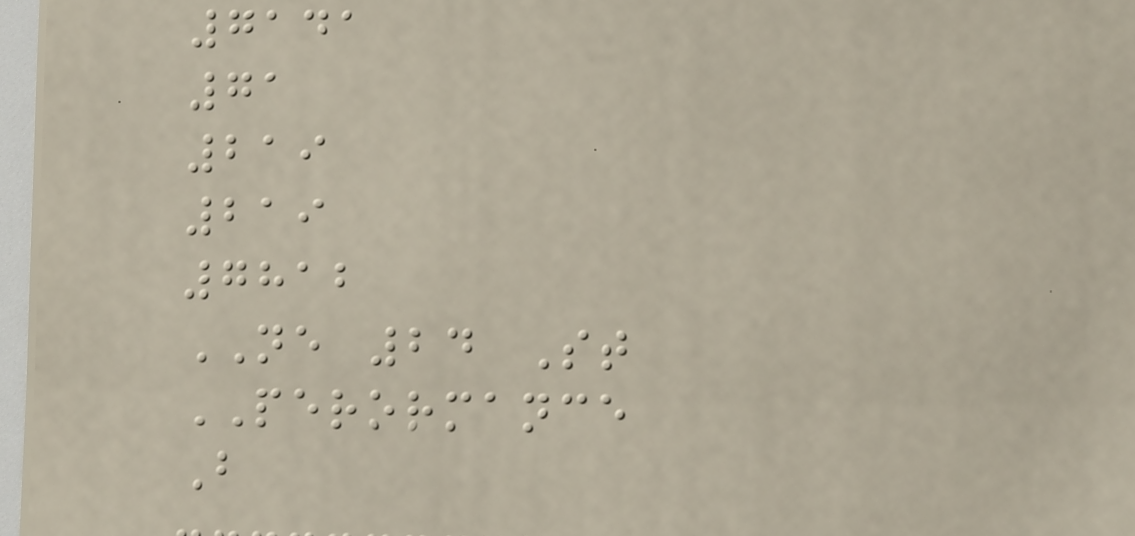7141
71
219
219
7812
NE 24 St
PERORMANCE
B
